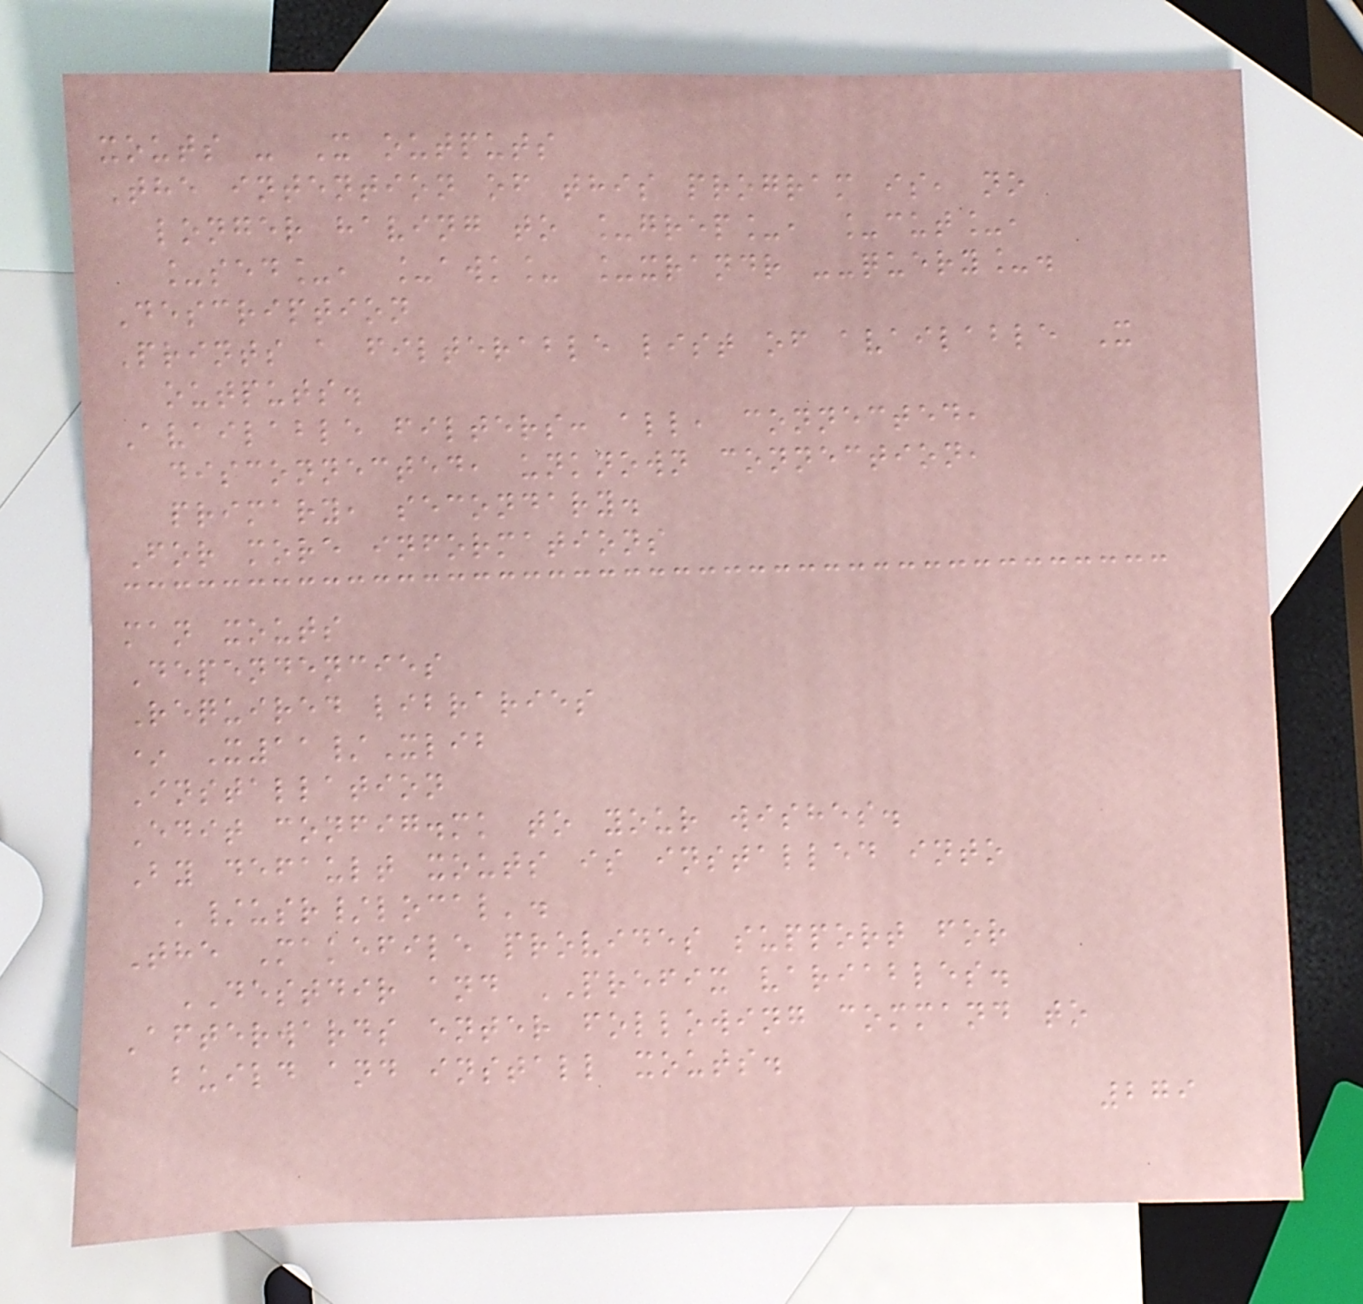xouts - X outputs
The intention of this program is, no
longer having to _grep_, _cut_,
_sed_, _awk_ _xrandr --query_.
Description
Prints a filterable list of available X
outputs.
Available filters: all, connected,
disconnected, unknown connection,
primary, secondary.
For more informations
man xouts
Dependencies
Required libraries
* X11/Xlib
Installation
Edit config.mk to your wishes.
By default xouts is installed into
'/usr/local'.
The Makefile provides support for
DESTDIR and PREFIX variables.
Afterwards enter following command to
build and install xouts.
279
